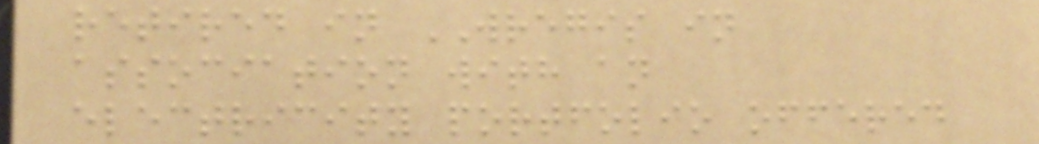retired in WREGIS in
association with an
electricity portfolio offered
